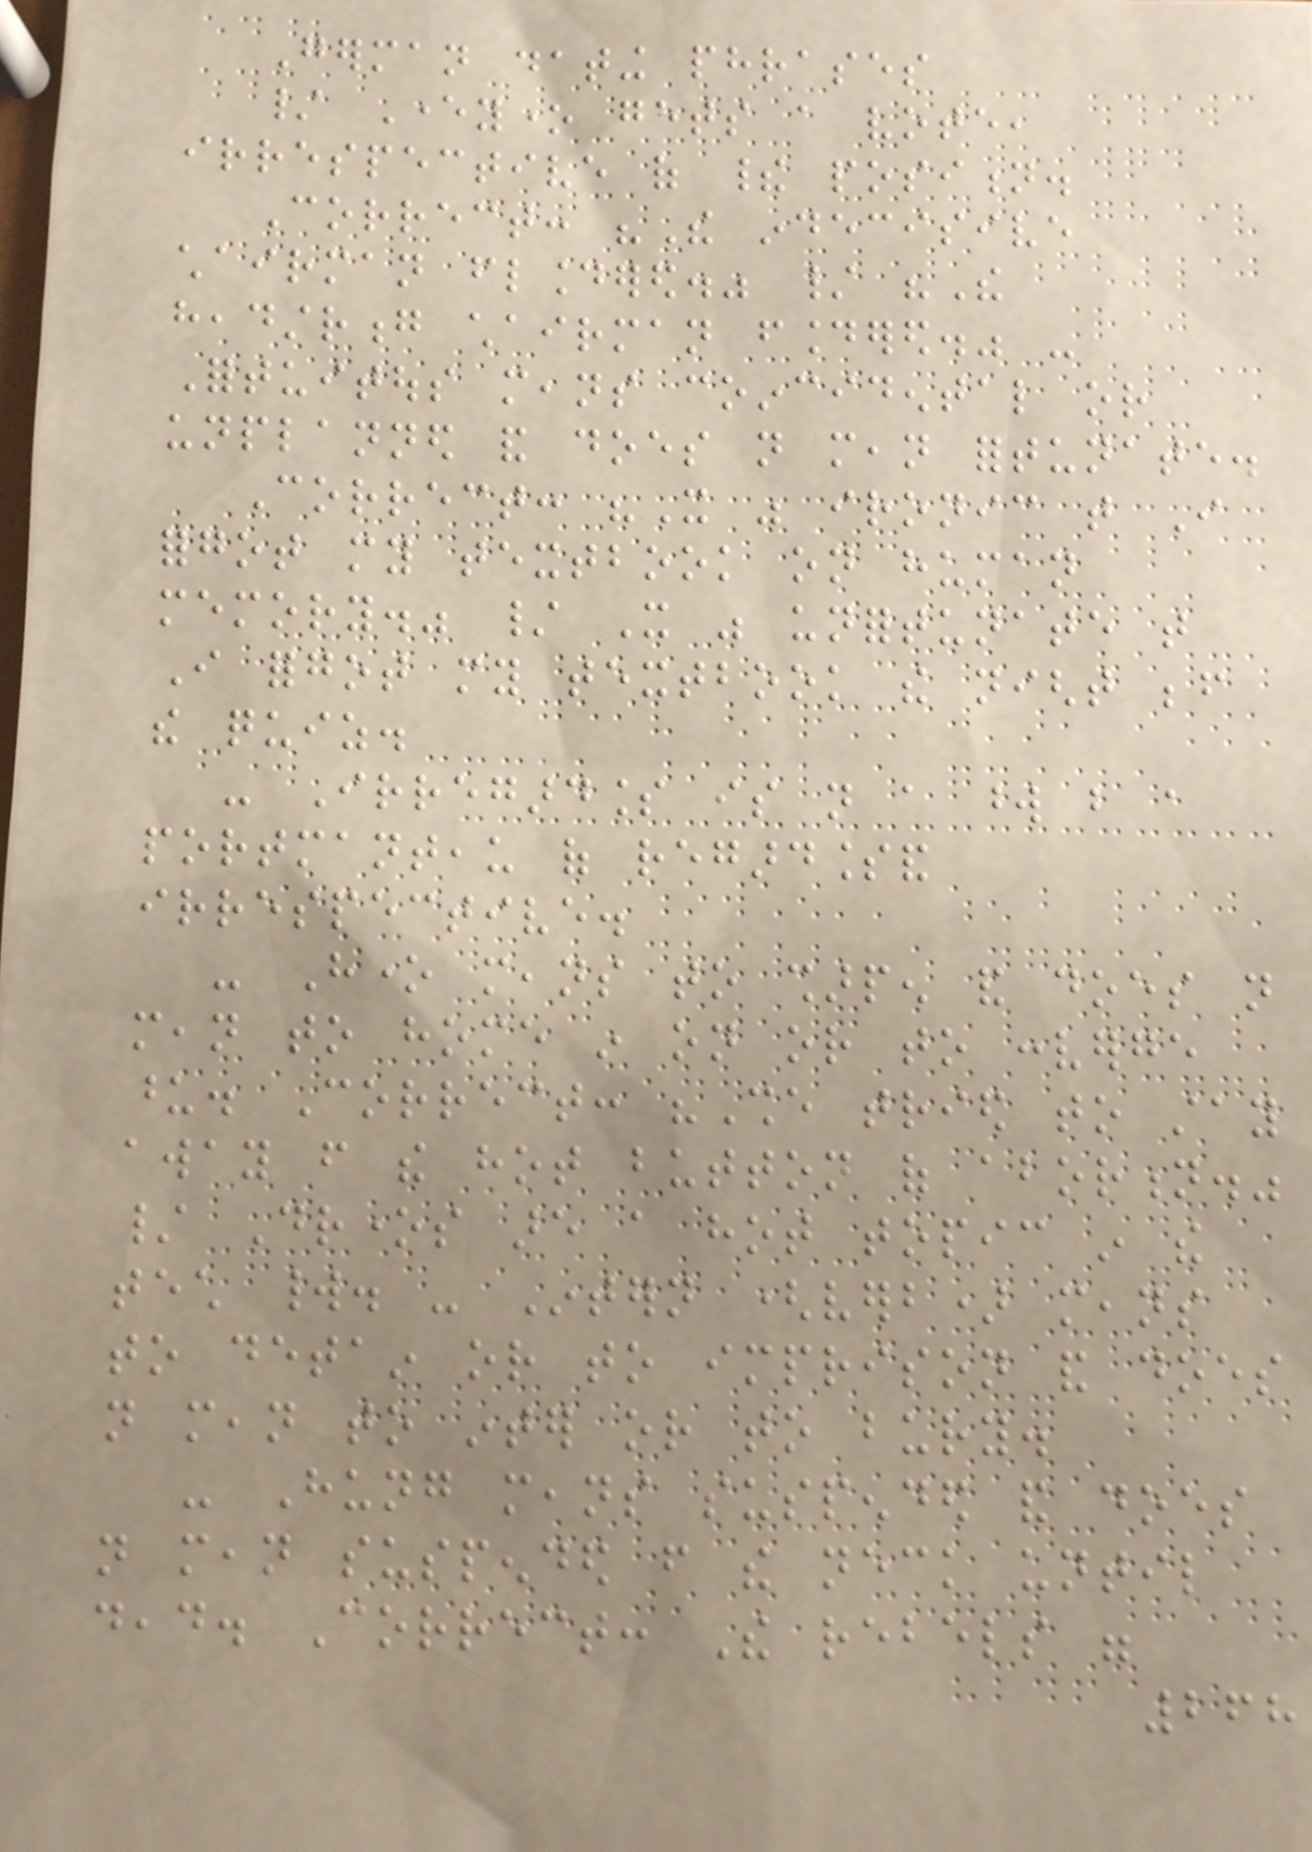German dating phrases
/ Everyone gets a vote,
irrespective of their position.
Correct: "The indecisive
chairman floundered." / "The
headstrong chairman foundered." -
Fortuitous means coincidental or
unplanned and does not mean fortunate.
Correct: "It was ironic that I
forgot my textbook on human
memory." / It was unfortunate that
I forgot my textbook the night before
the quiz.
- Irregardless is not a word but a
portmanteau of regardlessand
irrespective.
- Hone means to sharpen and does not
mean to home in on or to converge
upon. Correct: "She tried to stay
away from the hot button of abortion."
/ Drones are a hot topic in the
tech world. - Intern (verb) means
to detain or to imprison and does
not mean to inter or to bury.
- Hung means suspended and does
not mean suspended from the neck until
dead. Correct: The rebels were
268
